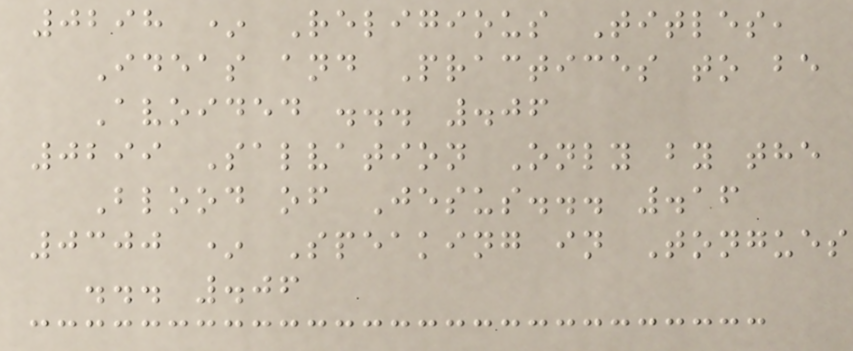0298 * Religious Titles,
Ideas and Practices to be
Avoided ... .06
0299 Salvation Only by the
Blood of Jesus... .16
0300 * Speaking in Tongues
... .06
